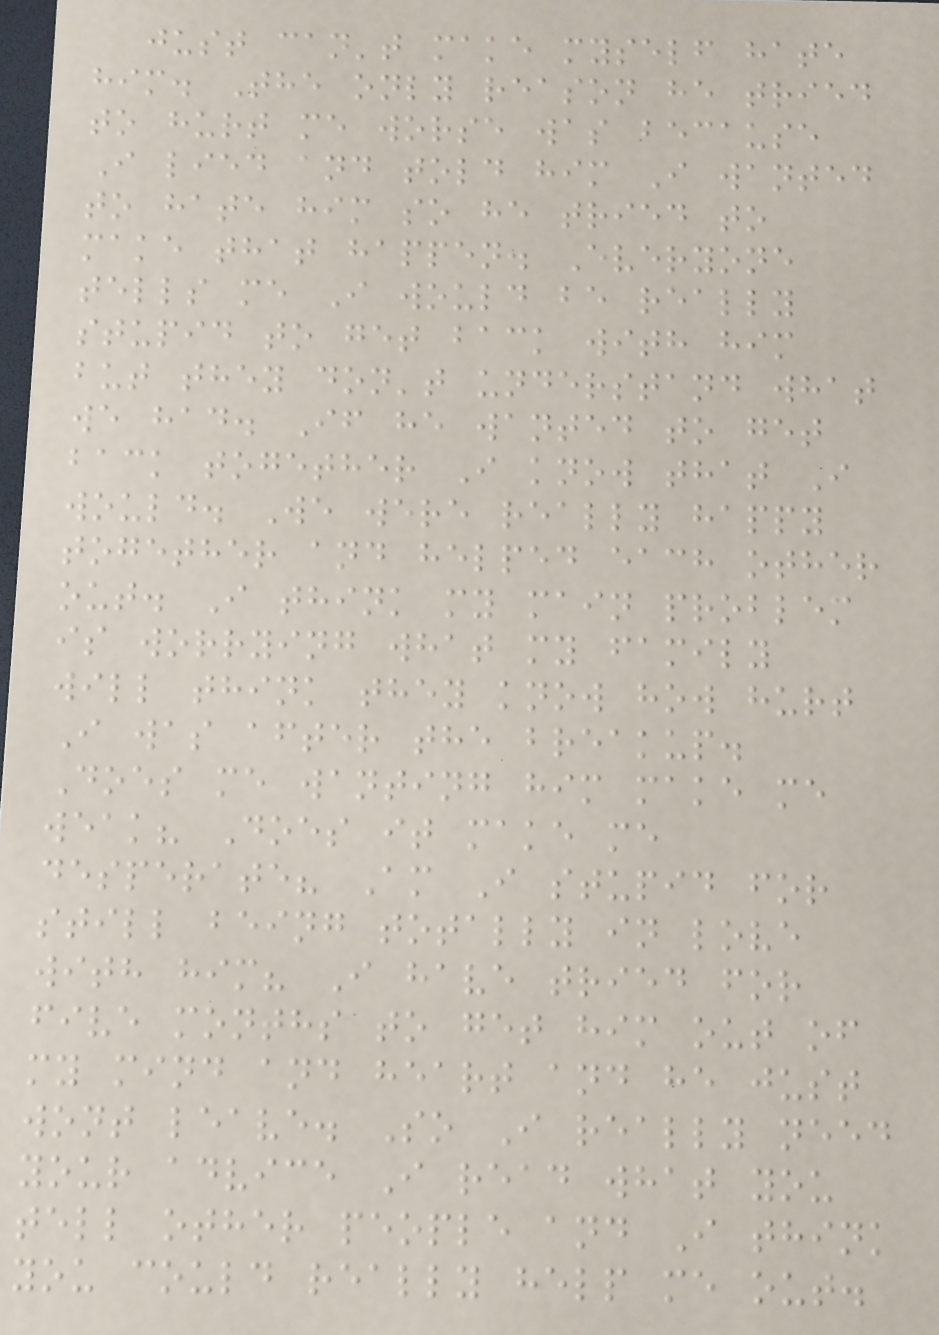just can't make myself hate
him. The only reason he tried
to hurt me worse was because
I lied and told him I wanted
to hate him so he tried to
make that happen. Everyone
tells me I would be really
stupid to get back with him
but they don't understand what
we had. If he wanted to get
back together I know that I
would. We were really happy
together and helped each other
out. I think my main problem
is worrying what my family
will think they know how hurt
I was after the breakup.
Does me wanting him make me
weak? Does it make me
desperate? Am I stupid for
still being totally in love
with him? I have tried for
five months to get him out of
my mind and heart and he just
wont leave. So I really need
your advice I read what you
tell other people and I think
you could really help me out.
